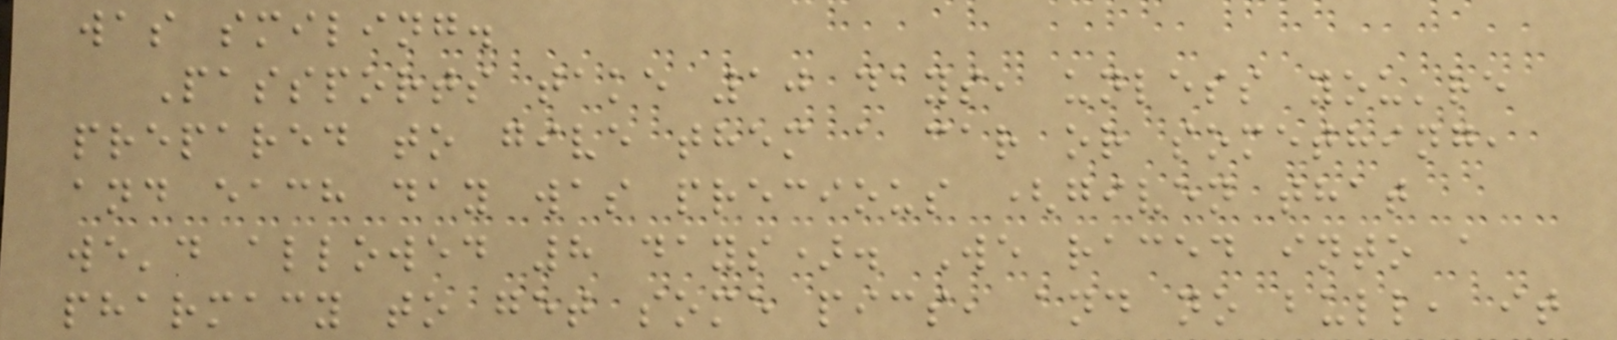was smiling.
Passports take 10 days, unless you're
prepared to give them a car or something,
and each day was precious (given that
we'd allowed 8 days). We raced into a
pharmacy to get some pics, and no bull, it
